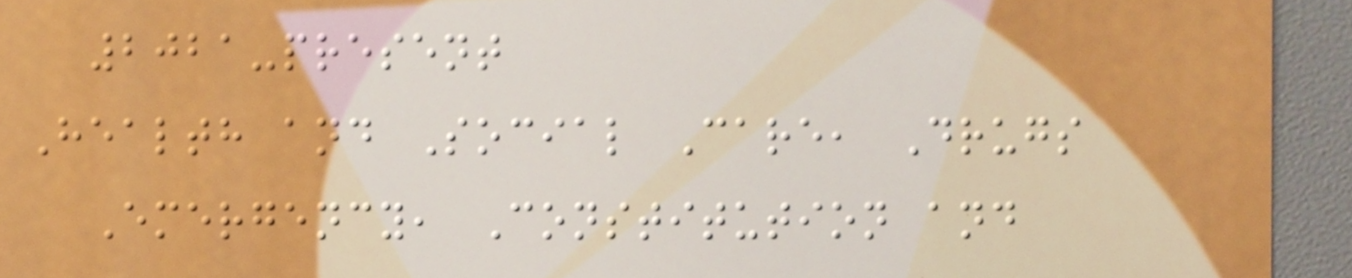2021-present
Health and Social Care, Drugs
Emergency, Constitution and
